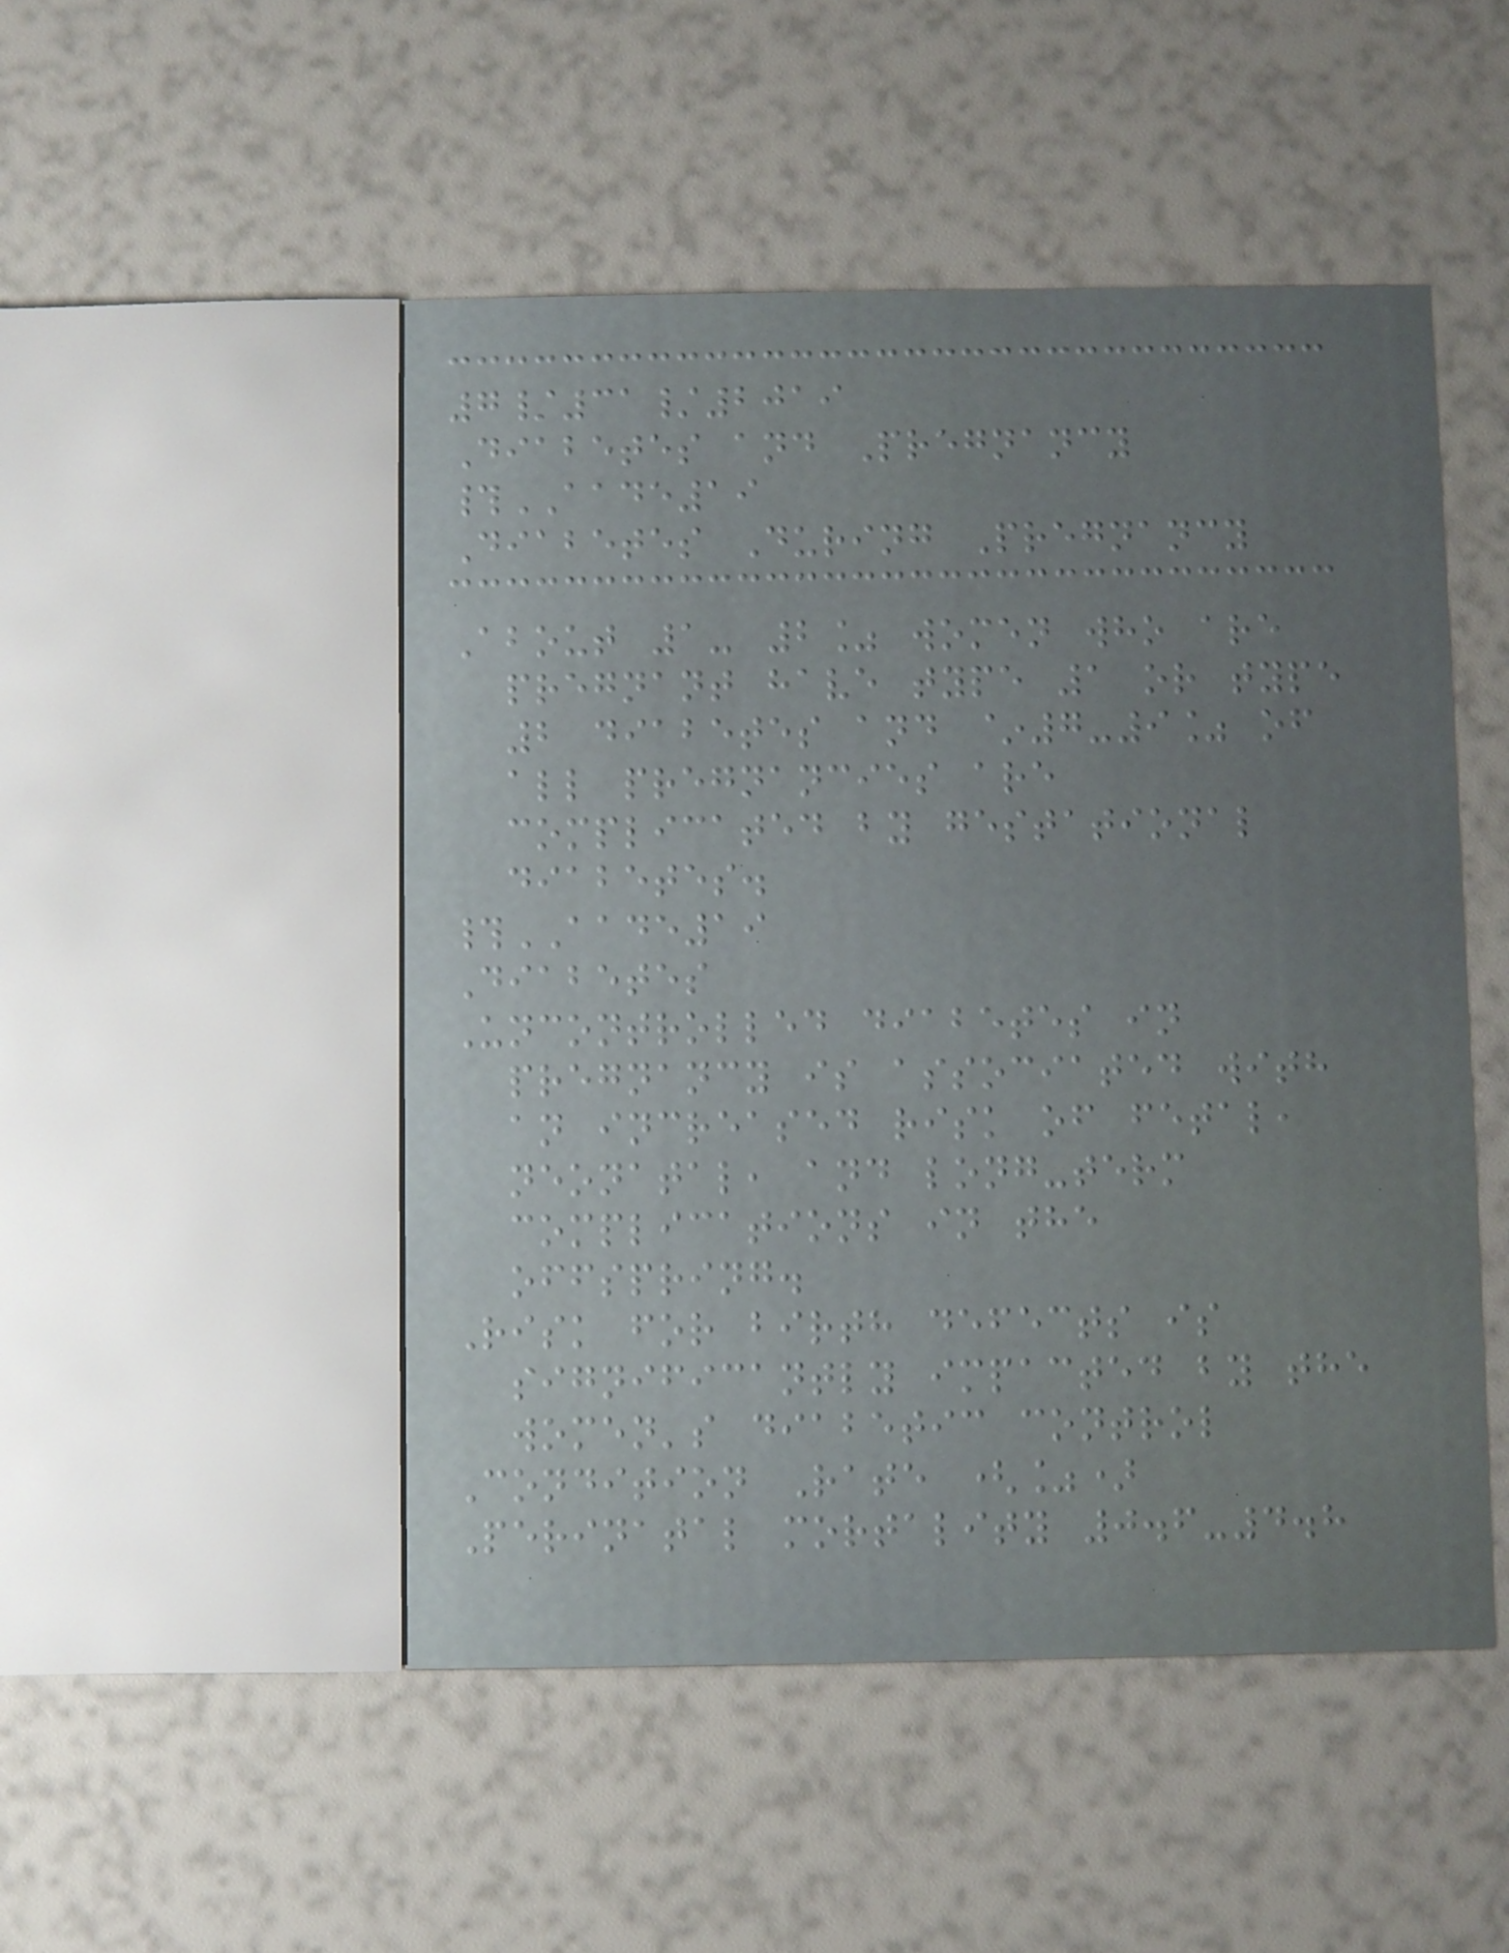7/31/2019
Diabetes and Pregnancy
#AADE19
Diabetes During Pregnancy
About 1- 2% women who are
pregnant have type 1 or type
2 diabetes and ~7-9% of
all pregnancies are
complicated by gestational
diabetes.
#AADE19
Diabetes
Uncontrolled diabetes in
pregnancy is associated with
an increased risk of fetal,
neonatal, and long-term
complications in the
offspring.
Risk for birth defects is
significantly impacted by the
women's diabetic control
Condition Rate (%)
Perinatal mortality 0.6-4.8
